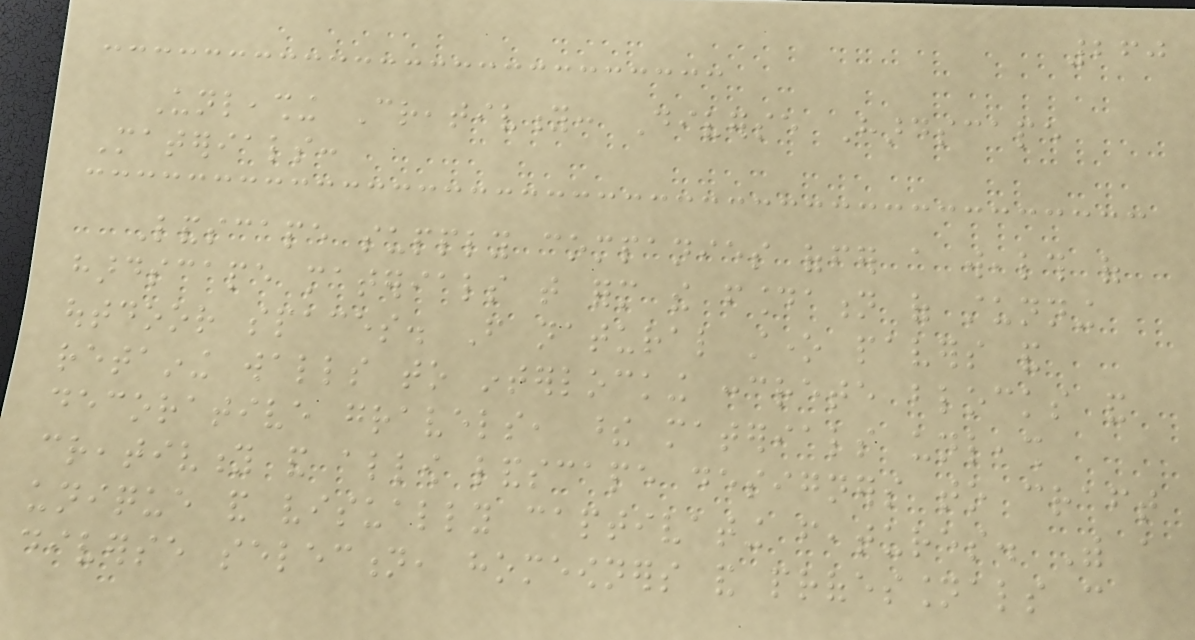260
Unleashing Creativity: Diverse Hardscape
Materials:
Landscape supply companies offer a wealth of
hardscape materials that form the foundation of stunning
outdoor spaces. From natural stone pavers and
retaining walls to interlocking concrete blocks and
decorative gravels, these materials unleash
creativity and allow landscape designers to craft
unique and visually captivating features. With a
diverse selection, homeowners and professionals can
